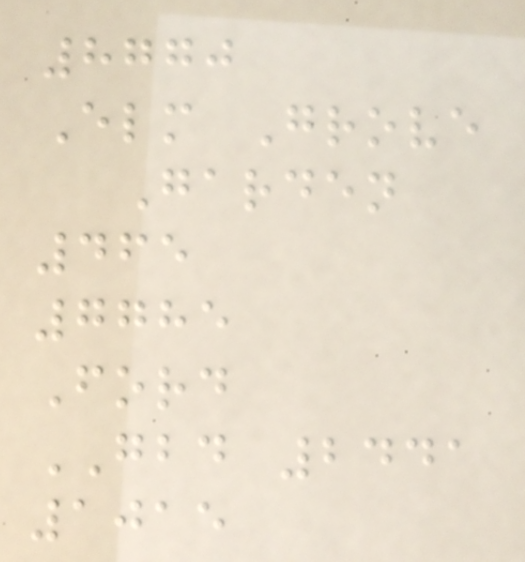8770
Elm Grove
Garden
465
7785
Ford
GBD 2441
1015
